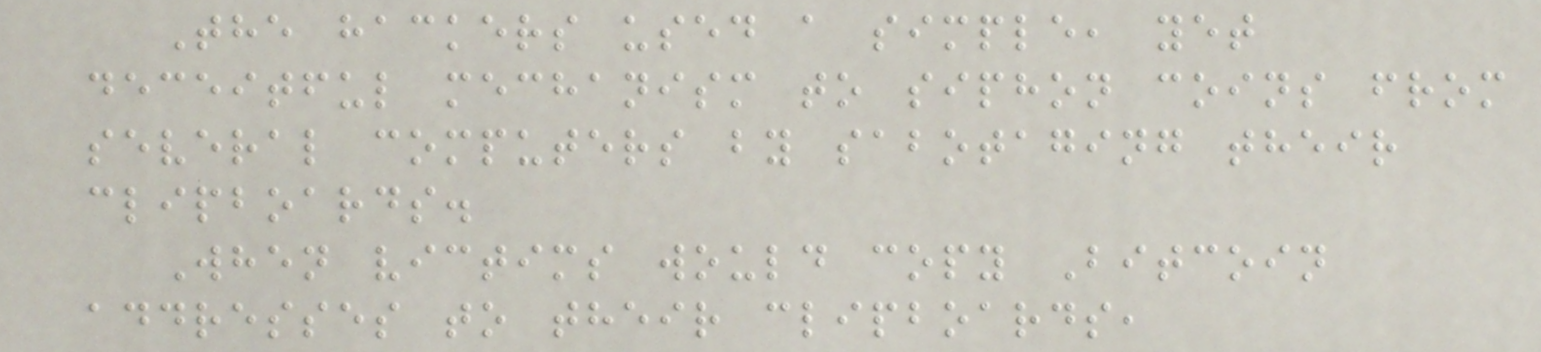The hackers used a simple, yet
deceitful mechanism to siphon coins from
several computers by sabotaging their
clipboards.
When victims would copy Bitcoin
addresses to their clipboards,
